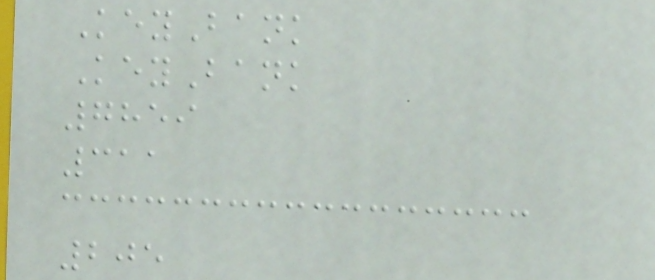KeyBank
KeyBank
7859
311
205
